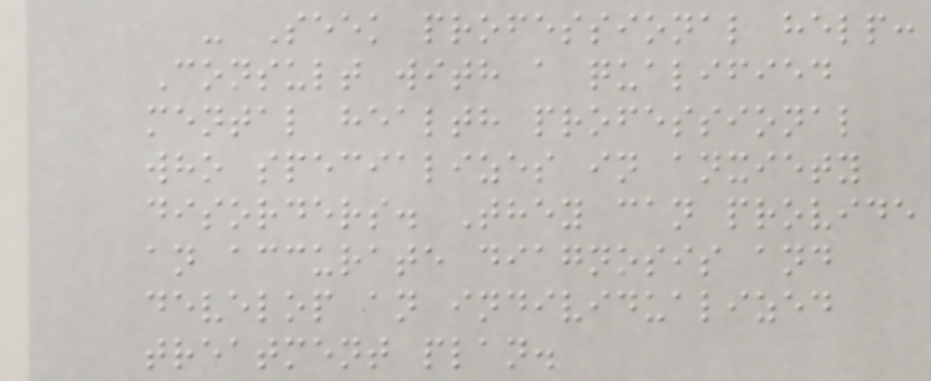- Seek professional help:
Consult with a qualified
mental health professional
who specializes in anxiety
disorders. They can provide
an accurate diagnosis and
develop an individualized
treatment plan.
